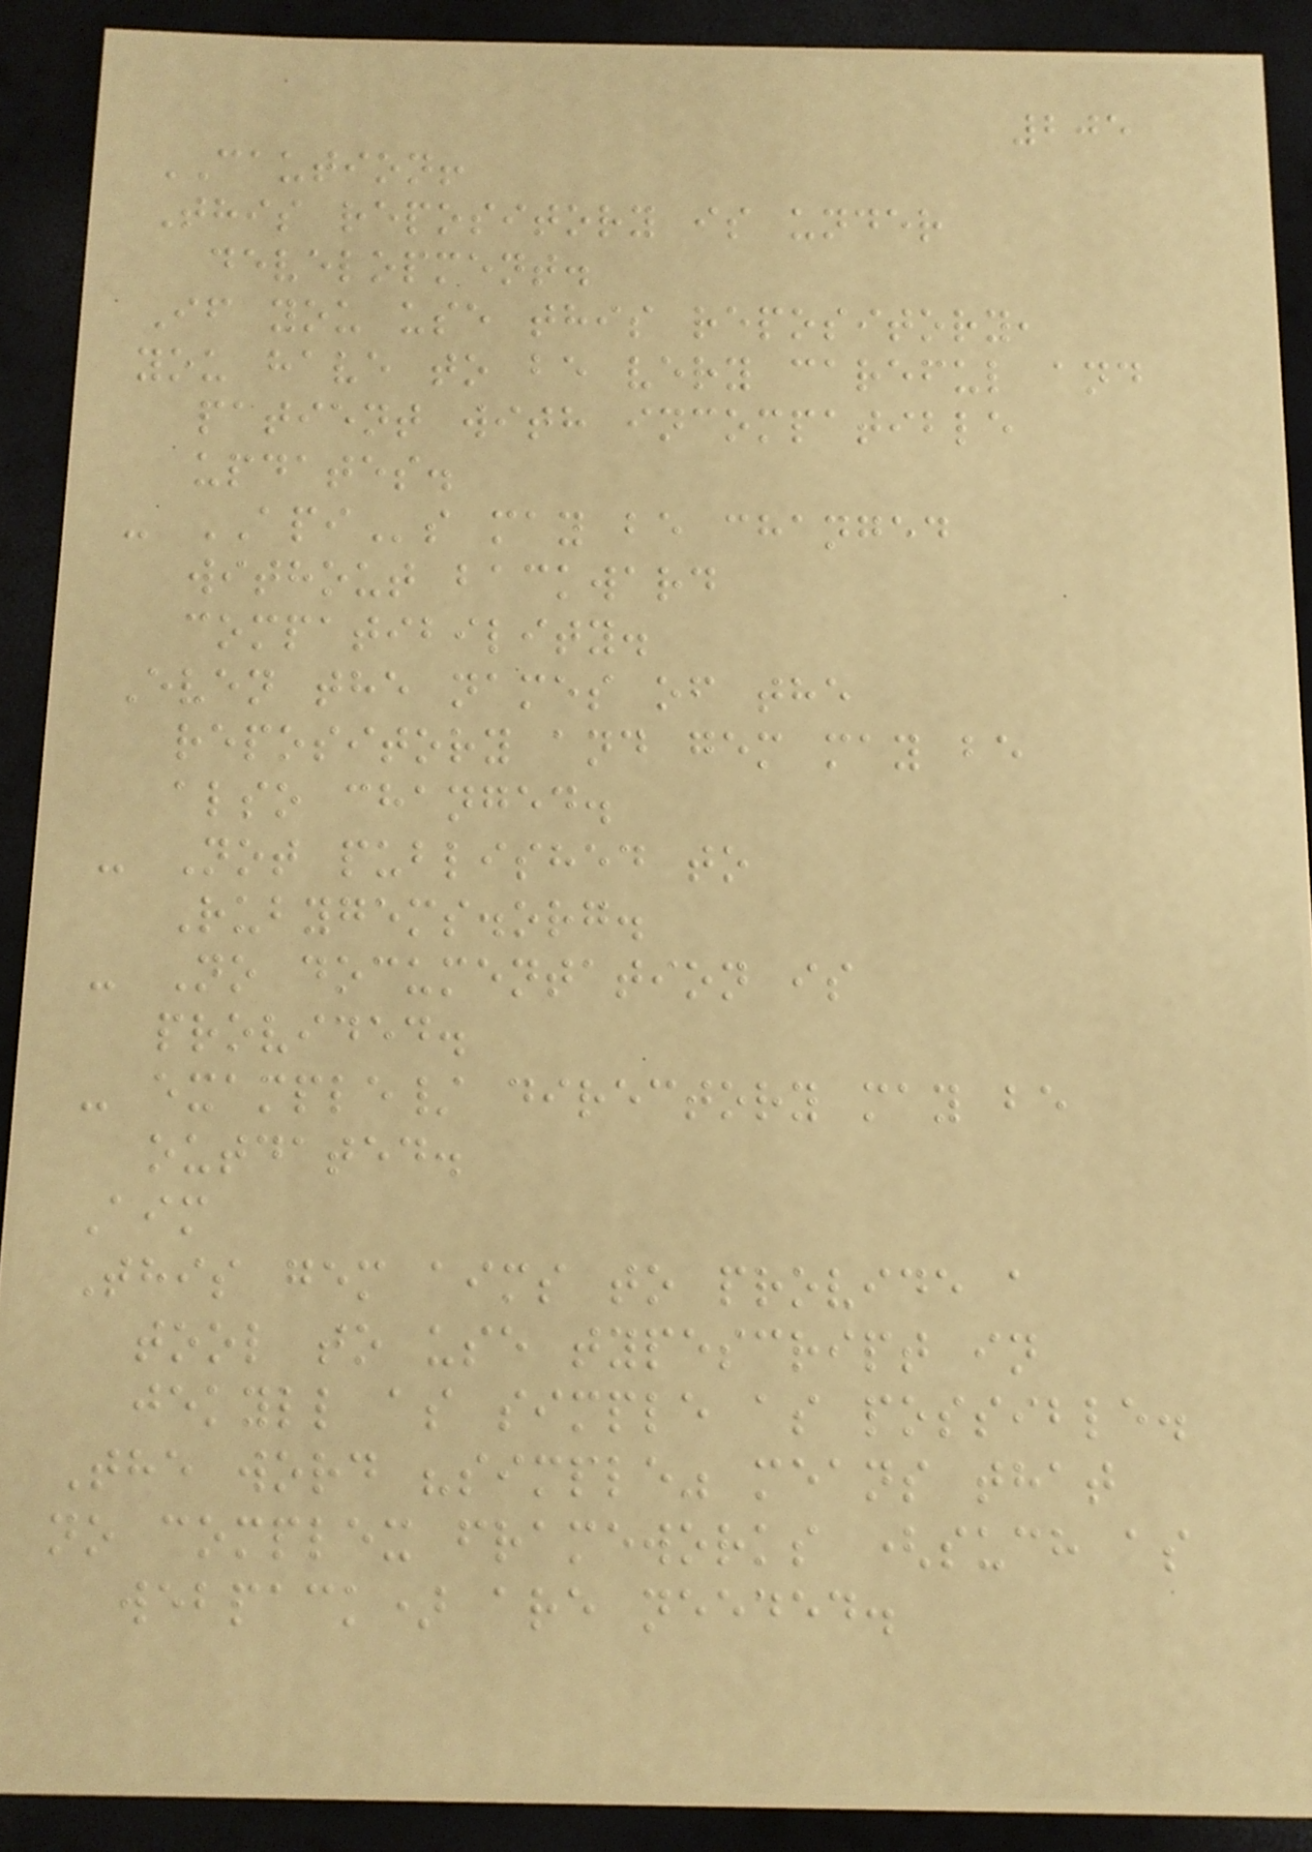205
CAUTION!
This repository is under
development.
If you use this repository,
you have to be very careful and
patient with incompatible
updates.
- APIs may be changed
without backward
compatibility.
Even the names of the
repository and gem may be
also changed.
- Not published to
Rubygems.org.
- No documentation is
provided.
- example/ directory may be
outdated.
Aim
This gem aims to provide a
tool to use typescript in
jekyll as simple as possible.
The word "simple" means that
no complex frameworks (such as
webpack) are needed.
